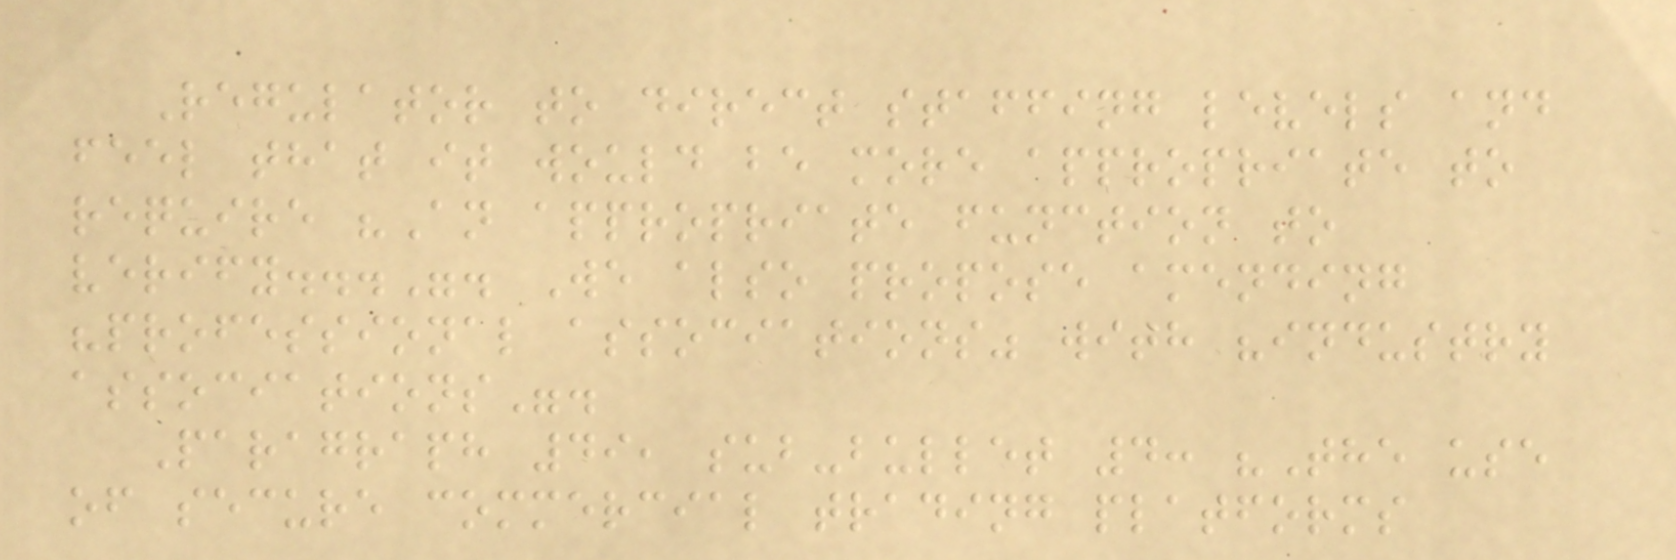Regulator to direct staffing levels and
feel that it would be more appropriate to
require "An appropriate function to
verify...". We also propose amending
"professional associations" with "industry
associations".
Paragraph 49, sub-bullet 4: "The use
of secure commercial trading platforms
